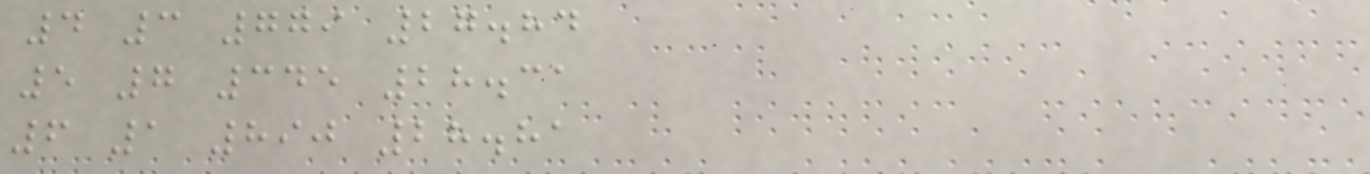4 3 779 27.84
5 7 345 28.31
6 1 890 28.81
